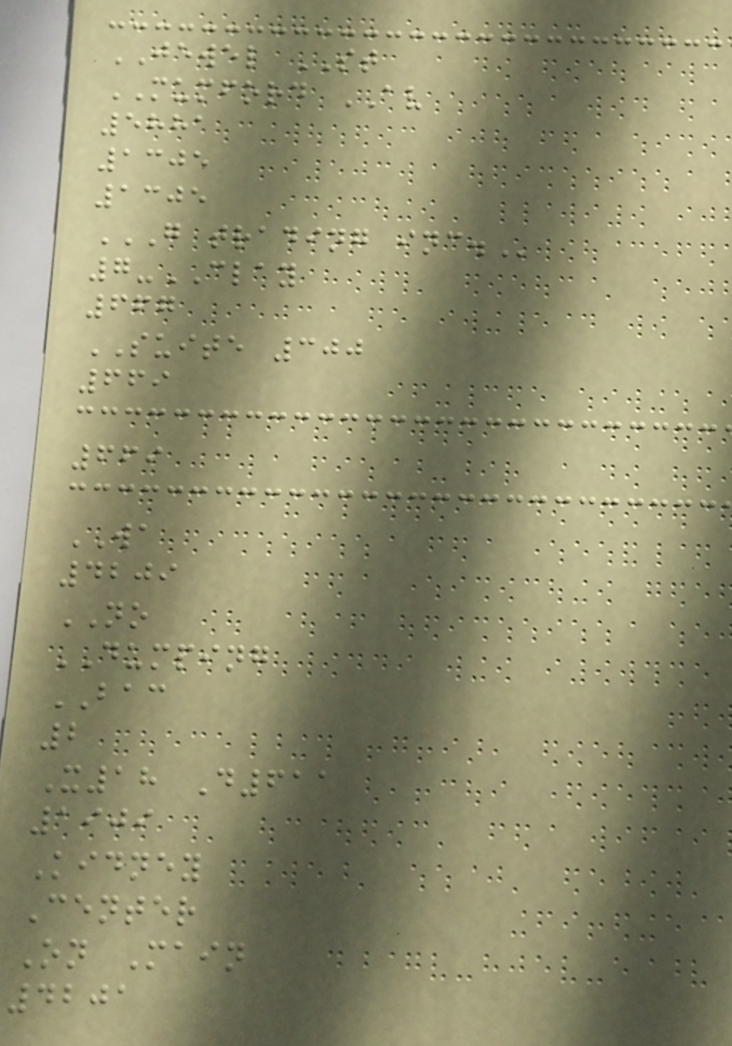JEWEL ST
MUMFORD AV
5881
1305
1305
G TRADING INC.
7-CLAY
667
SUITE 300
669
669
WA
4209
NO
DUMPING
BAC
2
X18 D611
1909
Kidney
Center
On Main
4201
